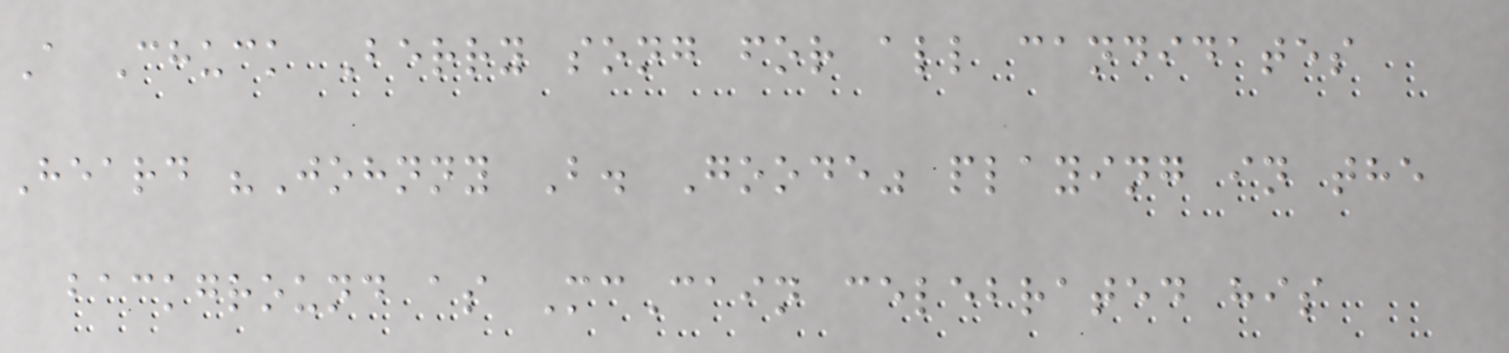A Chuck Berry song for all candidates
Heard "Johnny B. Goode" playing in the
background as McCain celebrated his
